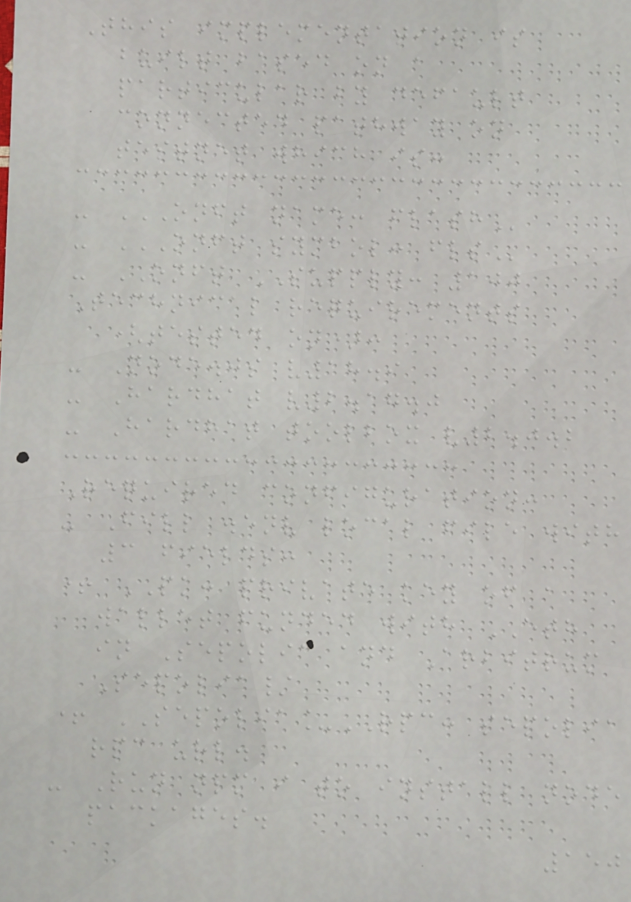This implementation is
built based on a
particular by default
connected pathway on
testnet which is:
- ONFT NAME: FLASH
- ONFT SYMBOL: FLS
- ONFT SUPPLY: 100
Technical requirements
(tested on):
- Node.js v18.9
- Hardhat v2.17.0
- Hardhat toolbox v2.0.2
Required configuration:
- Fill .env local file with
3 fields:
+ PK: private key of a
wallet funded with ETH
in Sepolia and Arbitrum
Sepolia/
+ SEPOLIA_RPC: sepolia
rpc url.
- Run npm i to install node
packages.
150
